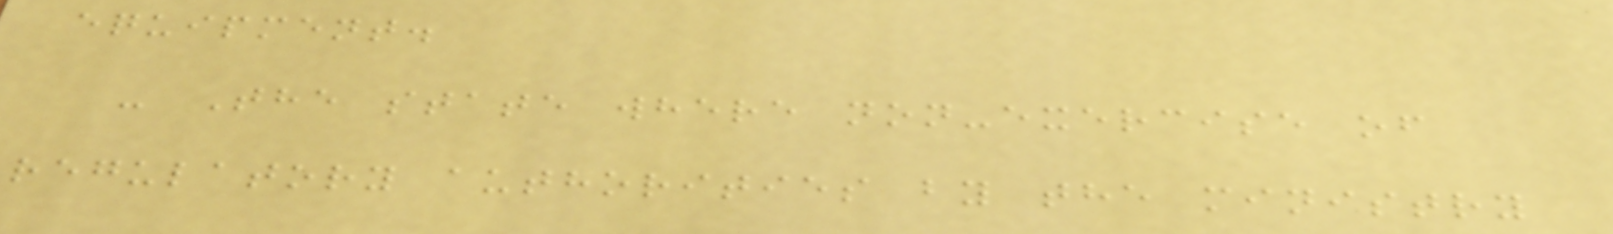equipment.
- The state where non-exercise of
regulatory authorities by the ministry
